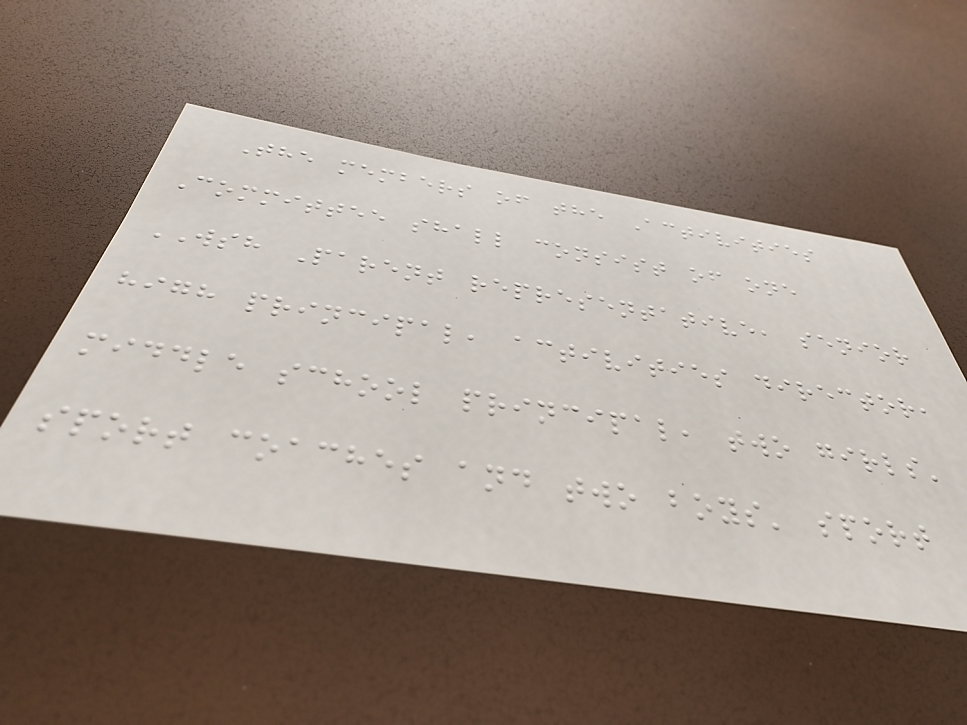The members of the Activities
Committee shall consist of one
WSH Parent representative, senior
high principal, activities director,
middle school principal, two girls'
sport coaches and two boys' sport
